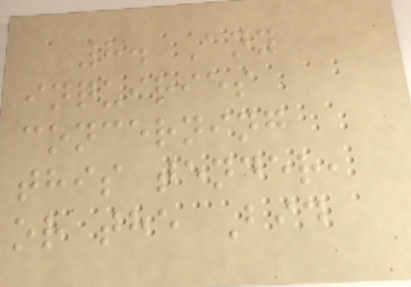8. Any
inquiries
concerning
this tender,
or the Bid
